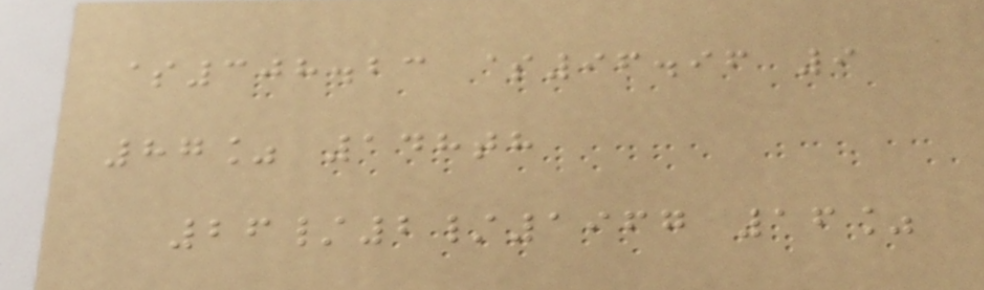$308.23 $96.96 9
87% 148th
26/2/1967 16%
